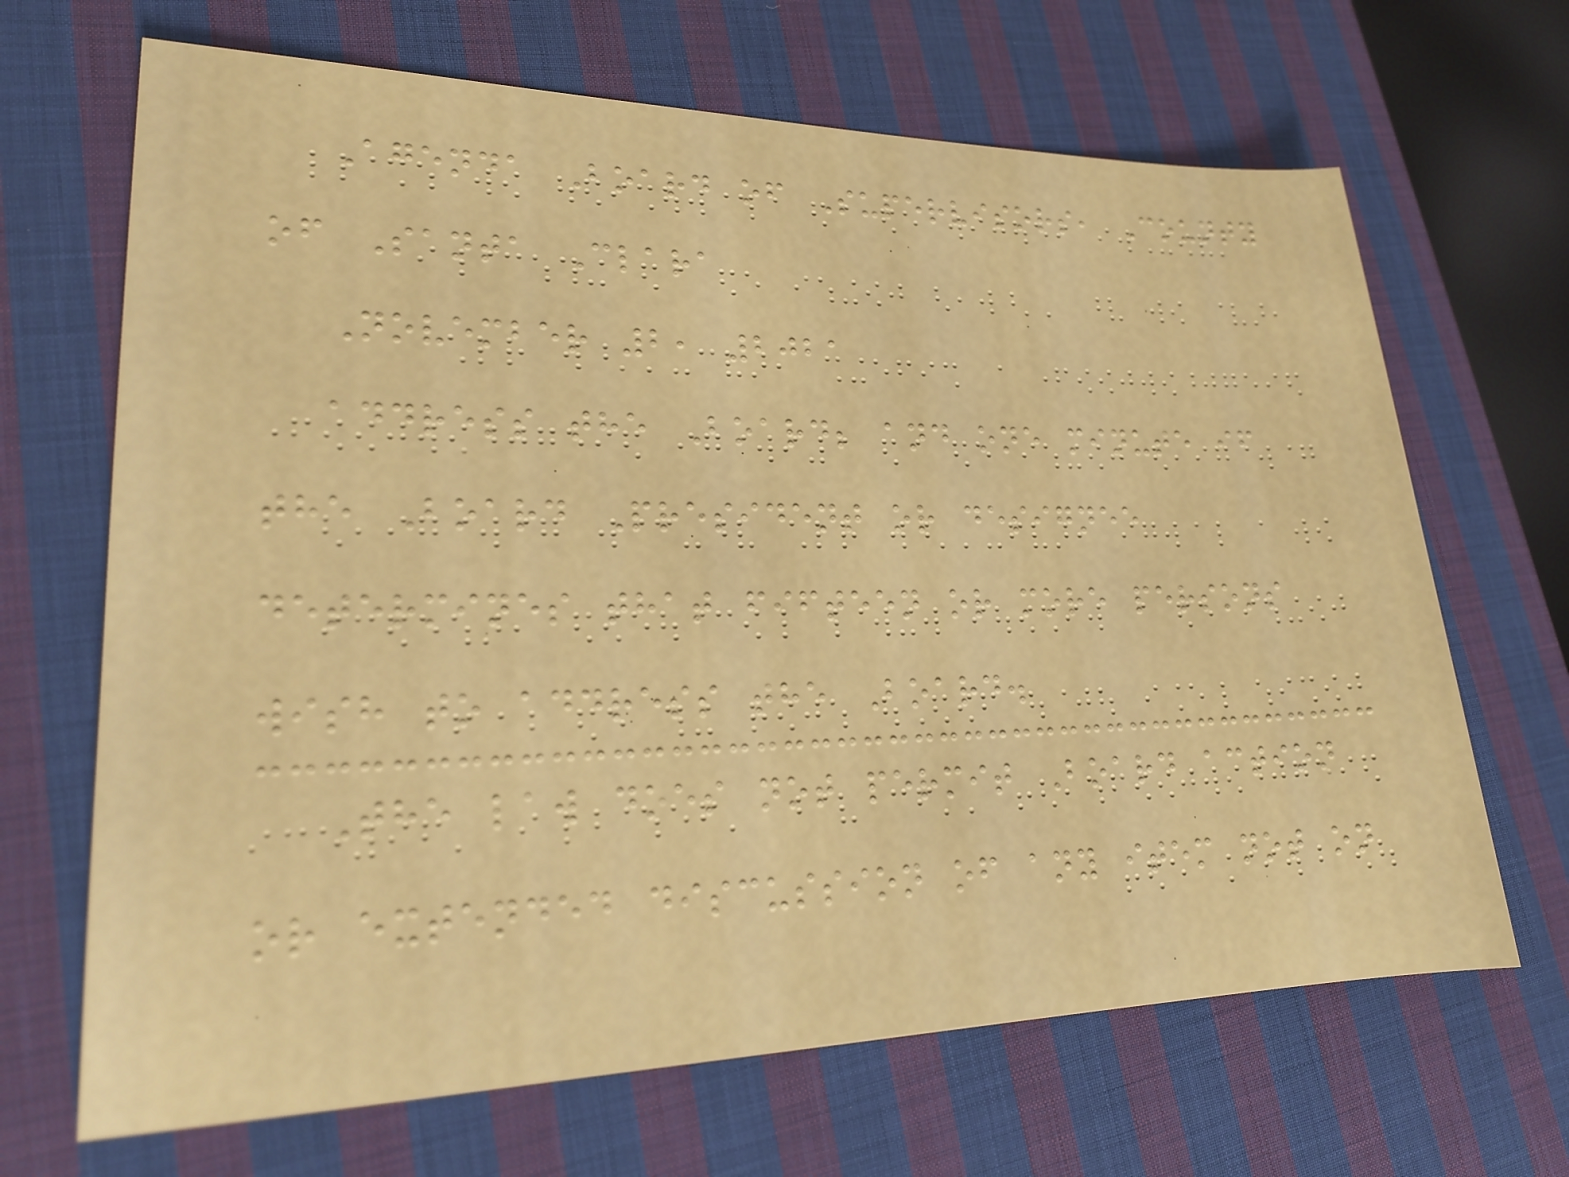Agenda Board of Supervisors, County
of Santa Clara
November 2, 2021
address the Board; and one minute if
the Board President or designee
determines that fifteen or more persons
wish to address the Board.
The law does not permit Board action
or extended discussion of any item not on
